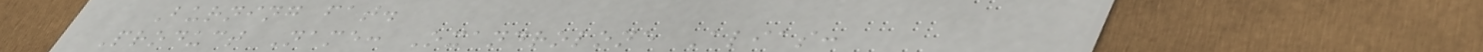Burning fat.
Product Name: Oxandrolone Alias:
